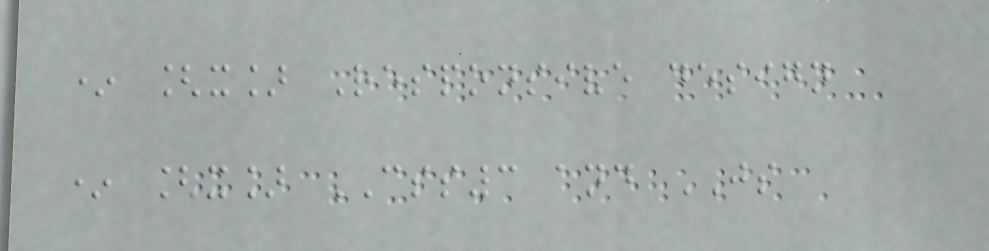* [x] Responsive design
* [x] CSS3 and JS
